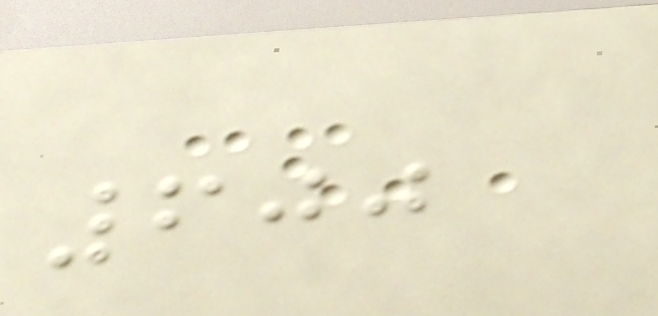600
